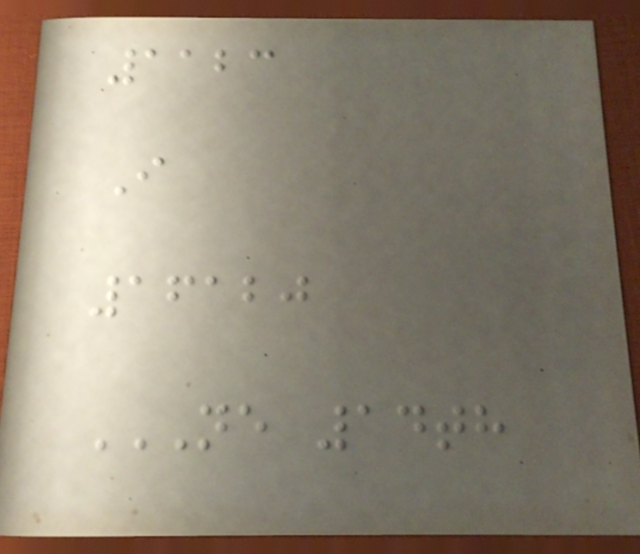1123
I
16120
NE 14TH
